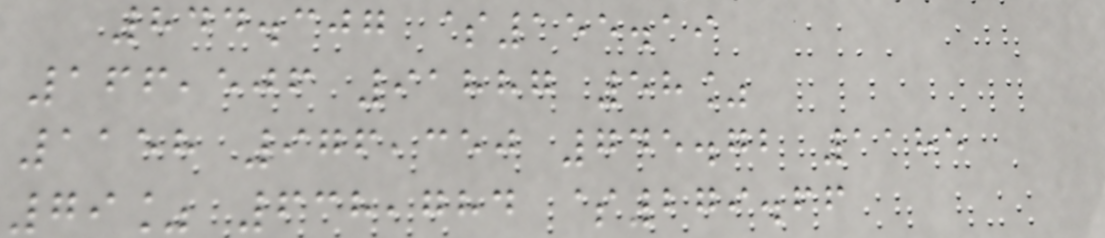844.307 $155.19
166,506 91887 58%
1158 976,350 745.72 1185
79% 638,784 $279.66
